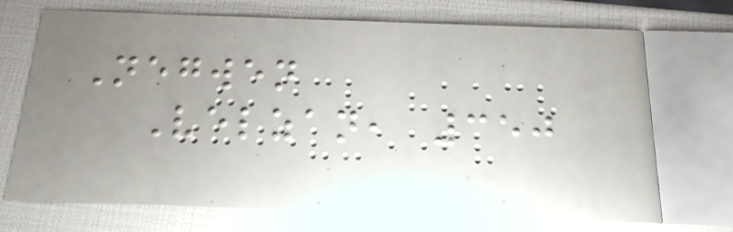Negwen
Velzan, 350
